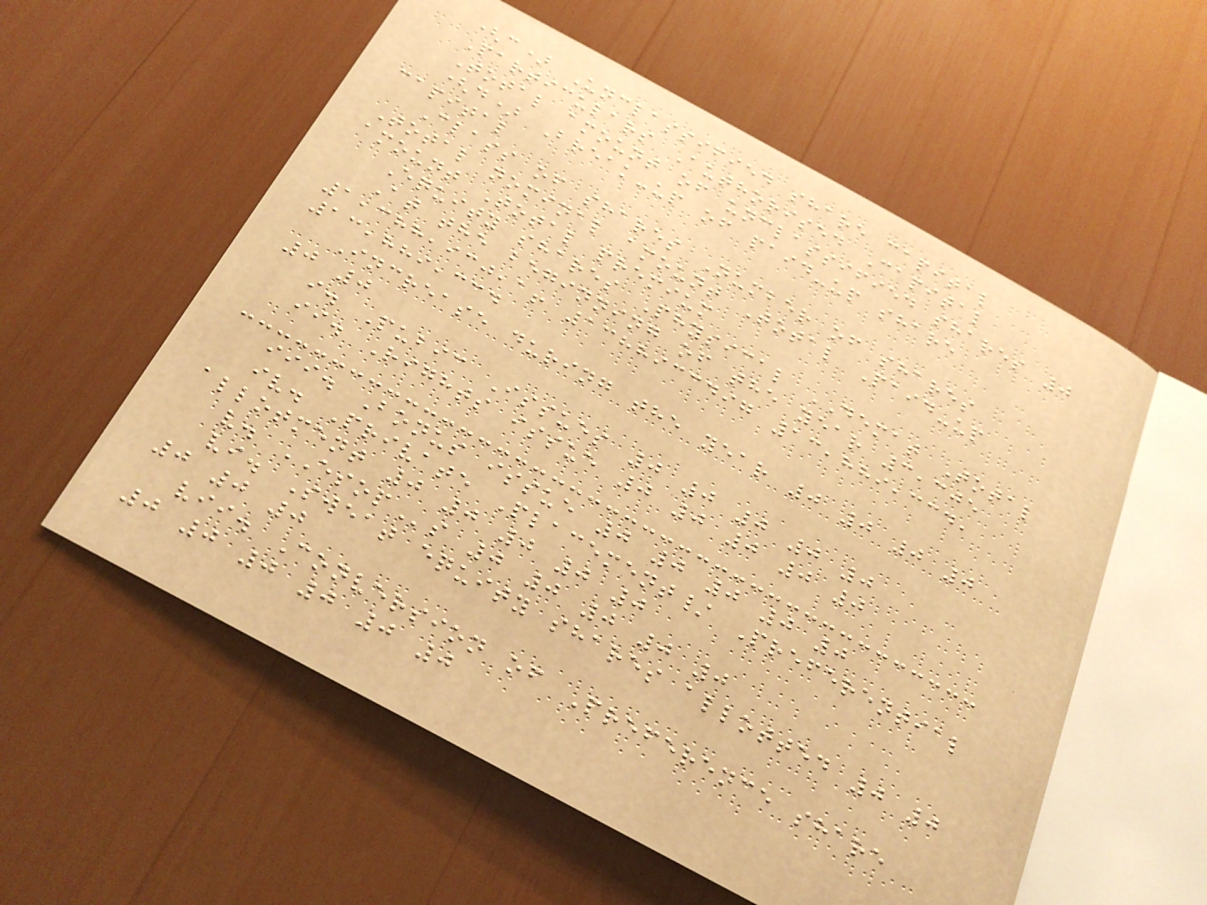(c) Unclassified share capital
Particulars Authorised Capital
Total amount of unclassified shares 0
(d) Break-up of paid-up share
capital
Class of shares Number of shares
Total nominal amount Total Paid-up
amount Total premium
Equity shares Physical DEMAT Total
At the beginning of the year 3,305
1,388,930,1! 1388933497 13,889,334,
13,889,334
Increase during the year 0 0 0 0
0 0
i. Pubic Issues 0 0 0 0 0
ii. Rights issue 0 0 0 0 0
iii. Bonus issue 0 0 0 0 0
iv. Private Placement/ Preferential
allotment 0 0 0 0 0
v. ESOPs 0 0 0 0 0
vi. Sweat equity shares allotted 0 0
0 0 0
vii. Conversion of Preference share
0 0 0 0 0 0
